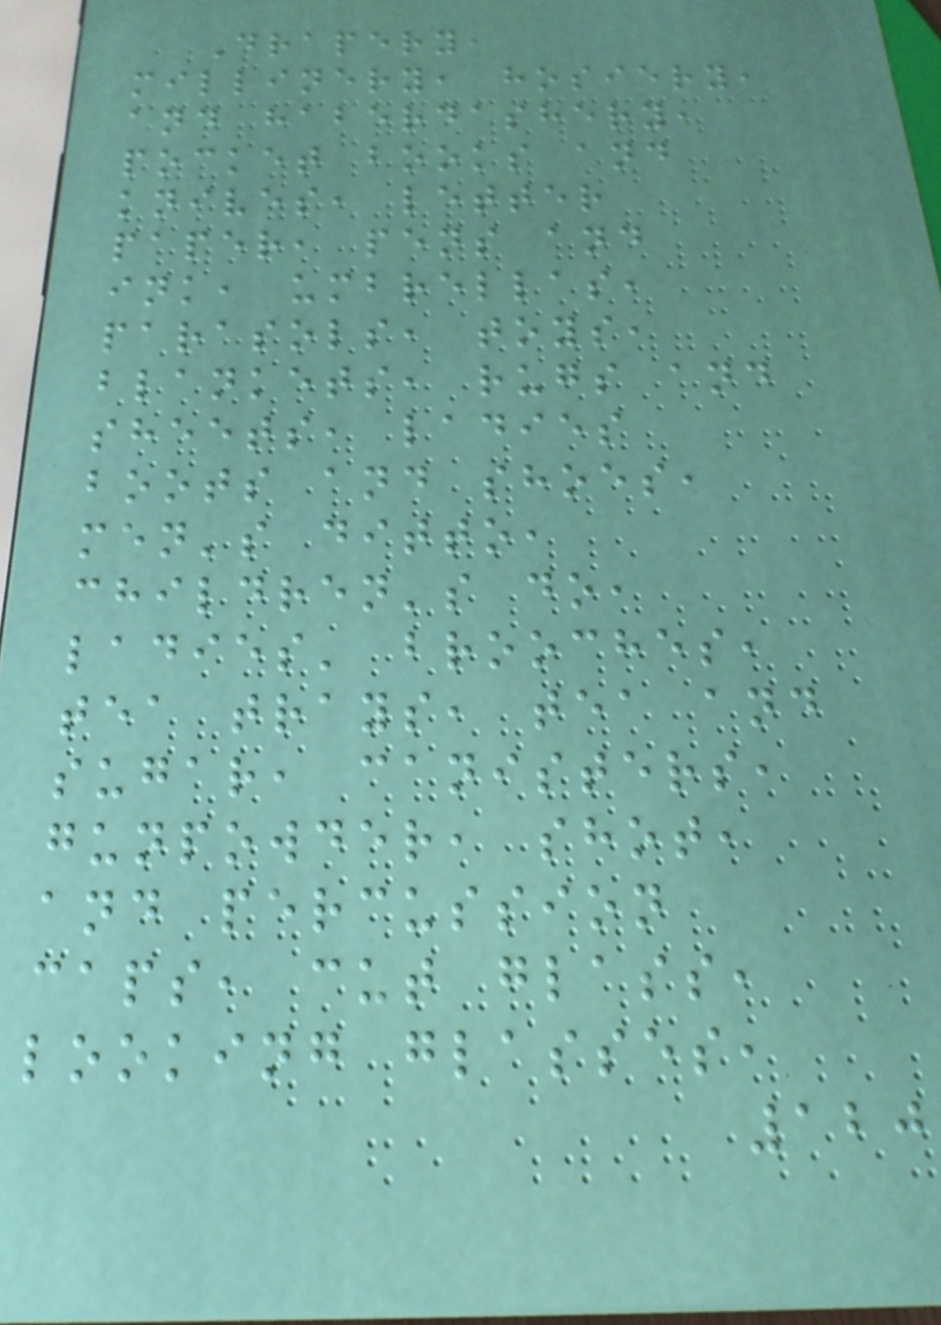Drapery,
millinery, hosiery,
and haberdashery,
pocket books and
knives, letter
paper, pens and
ink, umbrellas,
parasols, toys,
blankets, rugs and
sheets, ladies
boots and shoes,
men's ditto,
children's do,
ladies' brooches,
tea trays, tea and
sugar, canisters,
gunpowder, shot,
and percussion
caps, cut glass,
looking glasses,
120
